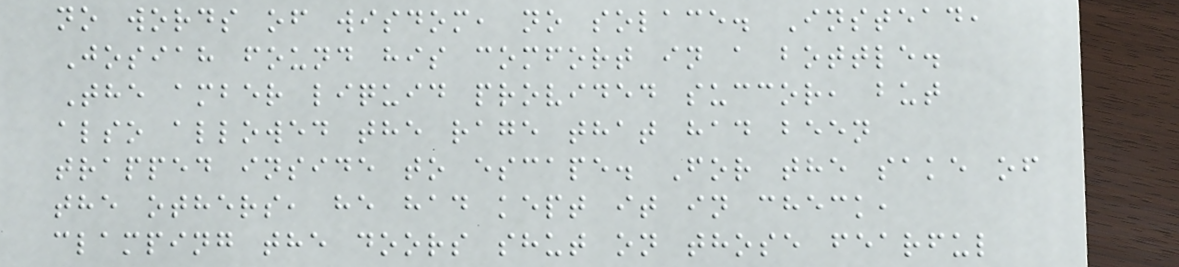no words of wisdom, no solace. Instead,
Josiah found his comfort in a bottle.
The amber liquid provided succor, but
also allowed the rage that had been
trapped inside to escape. For the sake of
the others, he had kept it in check,
clamping the doors shut on those fearful
